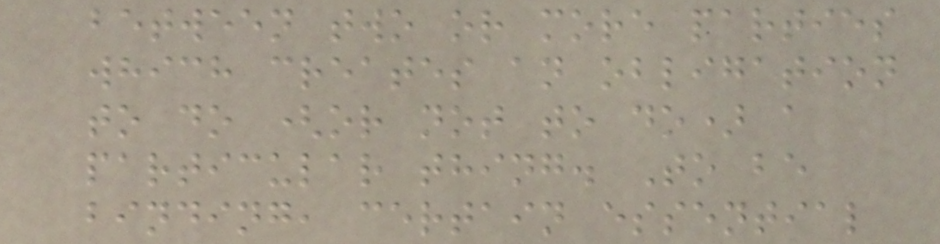between two or more parties
which creates an obligation
to do (or not to do) a
particular thing. To be
binding, certain essential
